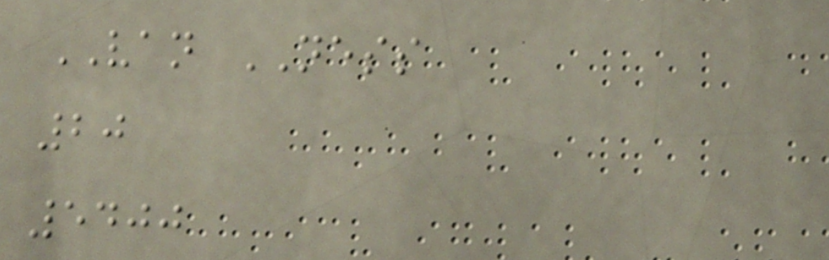VAN NESS
20
5400
